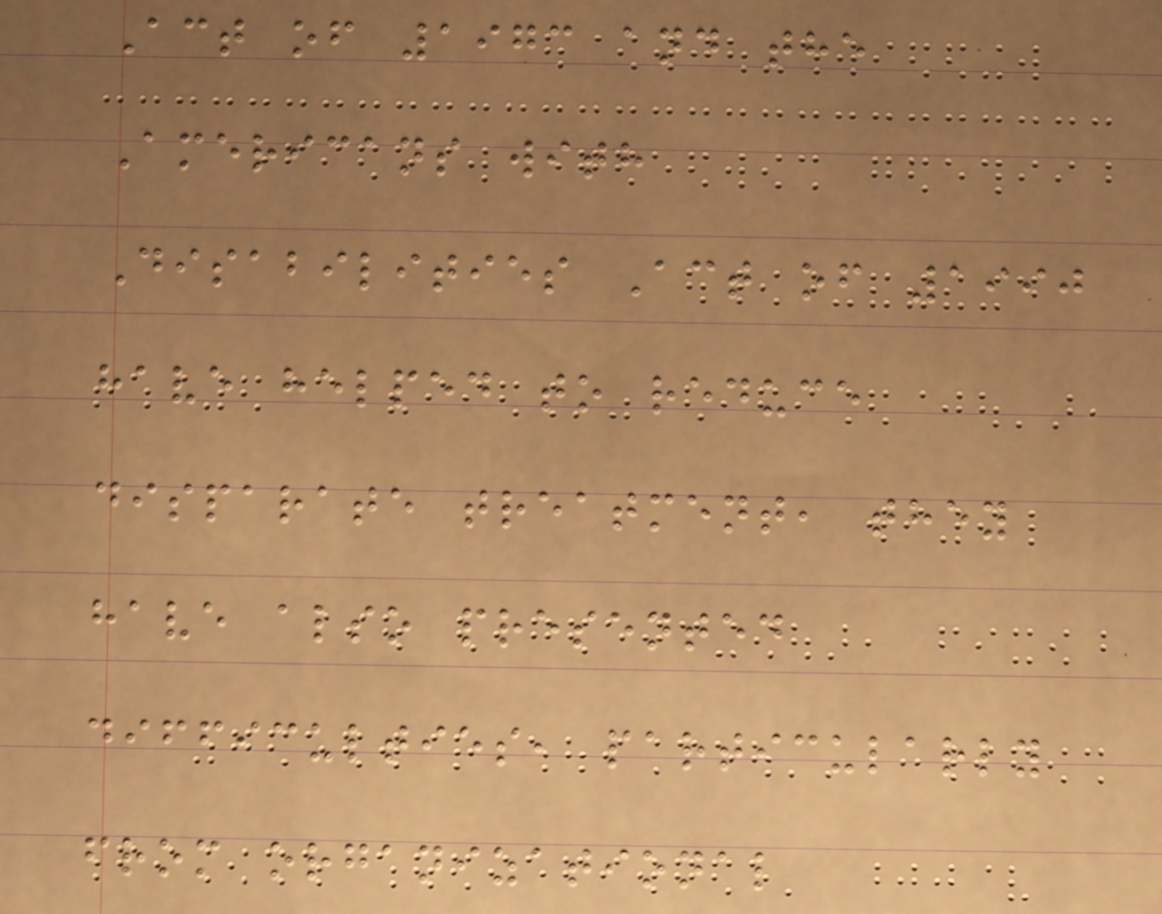Act of 1973 and the
Americans with
Disabilities Act of 1990
have helped to reduce
disparate treatment, they
have also presented
difficulties, particularly
from organizational
